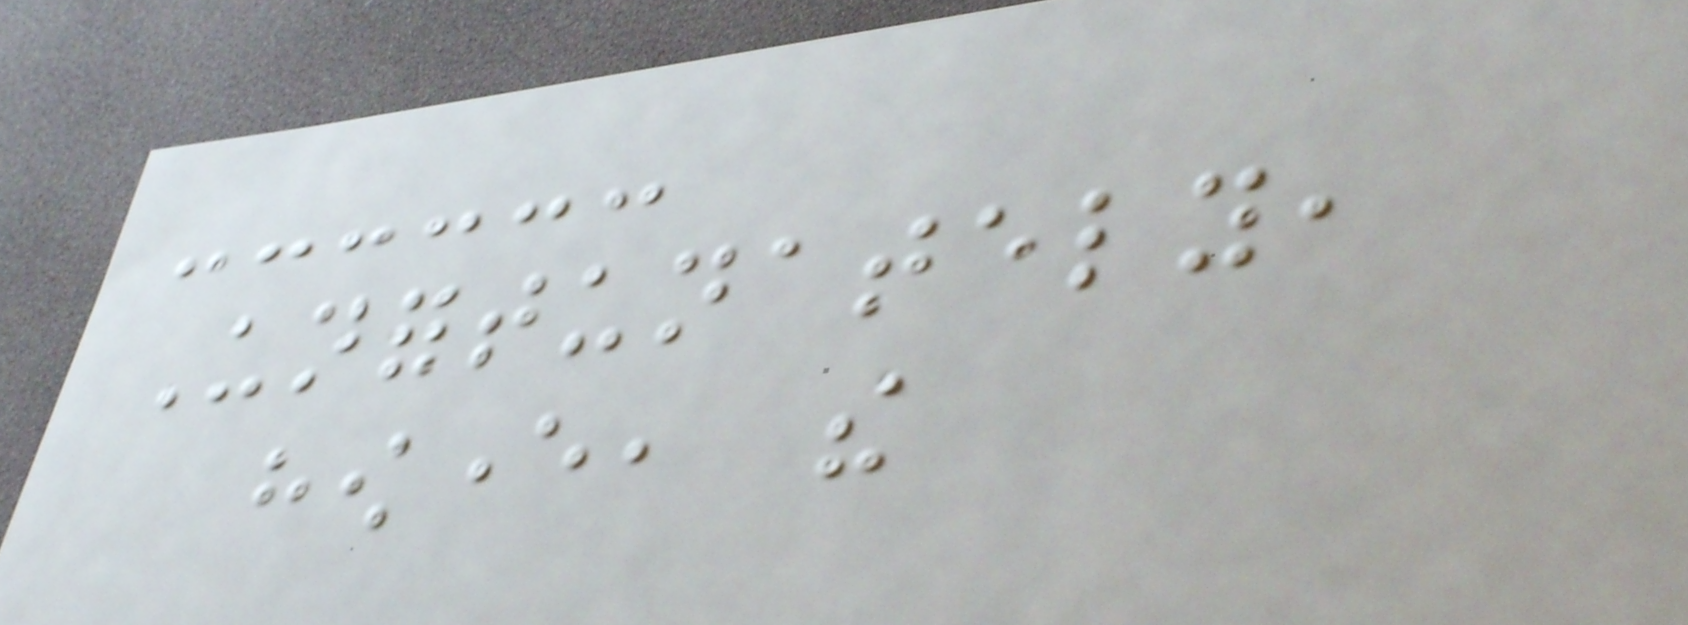Unfortunately,
however, the
